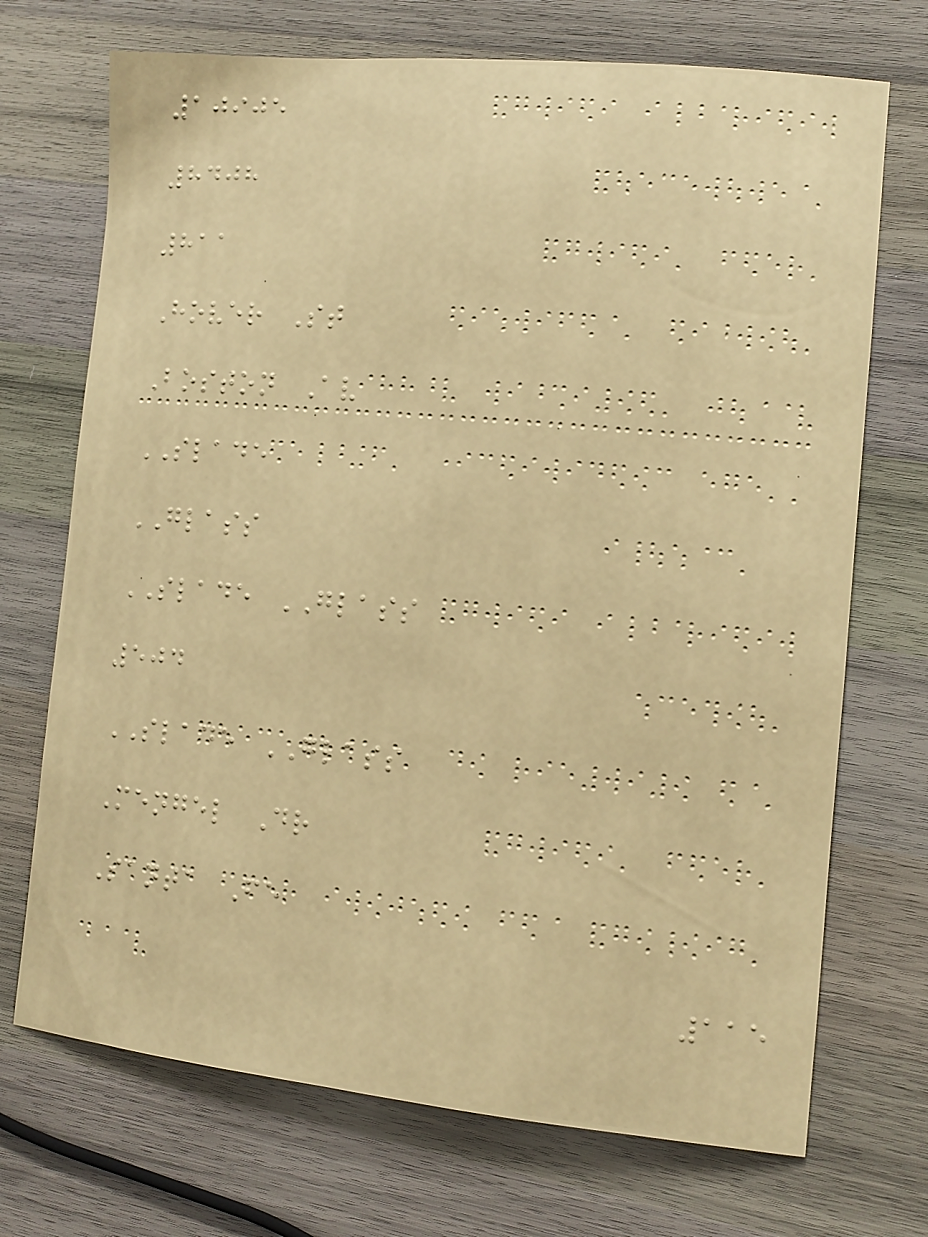10905
8408
811
Hover St
Boston Av
SLADE
GLASS
SLADE GLASS
504
SLADE GLASS
Mengel Dr
Santa Fe
115
